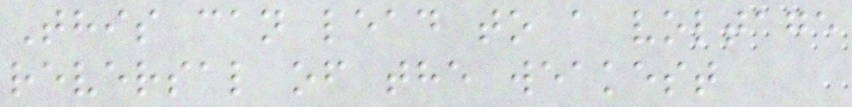This can lead to a voltage
reversal of the weakest
